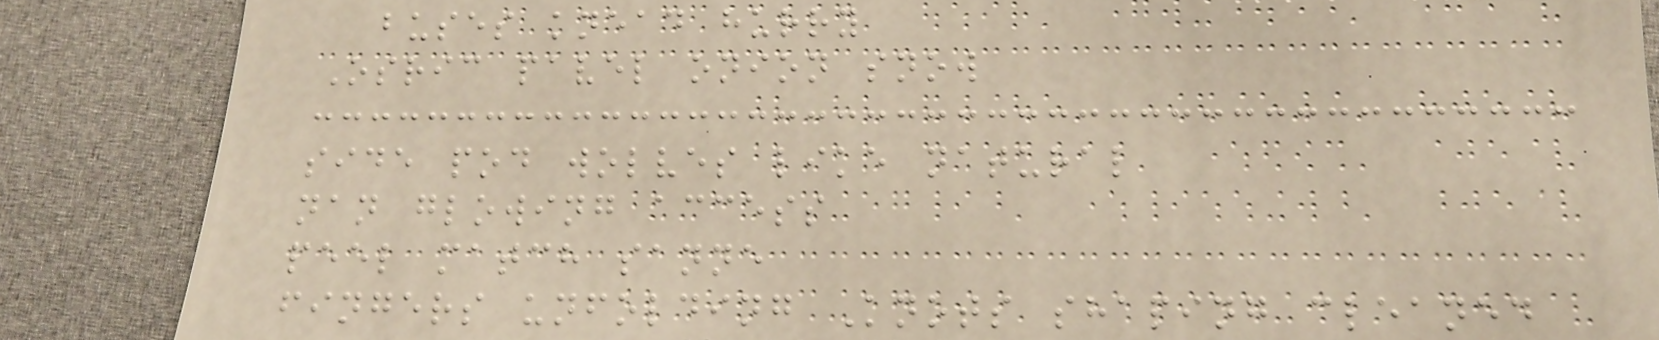buses knead hurry
Osric pavel onion snow
side pod wolves like natural
nan glowing access
peel match sanne
fingers unfolding Knots shaping cleaned
